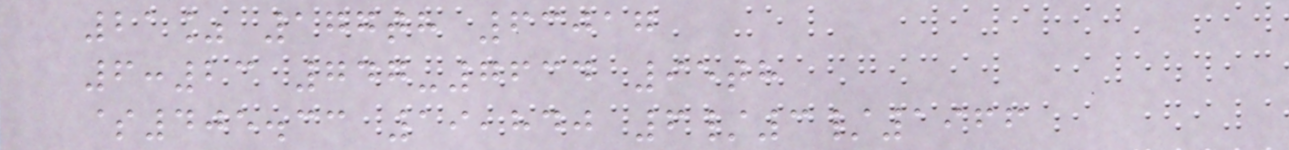21% 177th 63017
6:23 747-7634 95th
$405.33 19,840 6/3/1966
